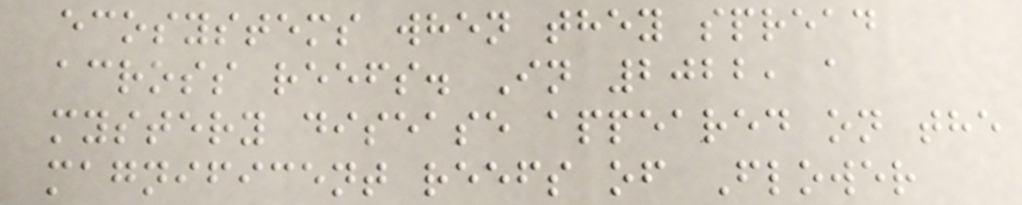ecosystems when they spread
across reefs. In 2022, a
mystery disease appeared on the
magnificent reefs of Flower
